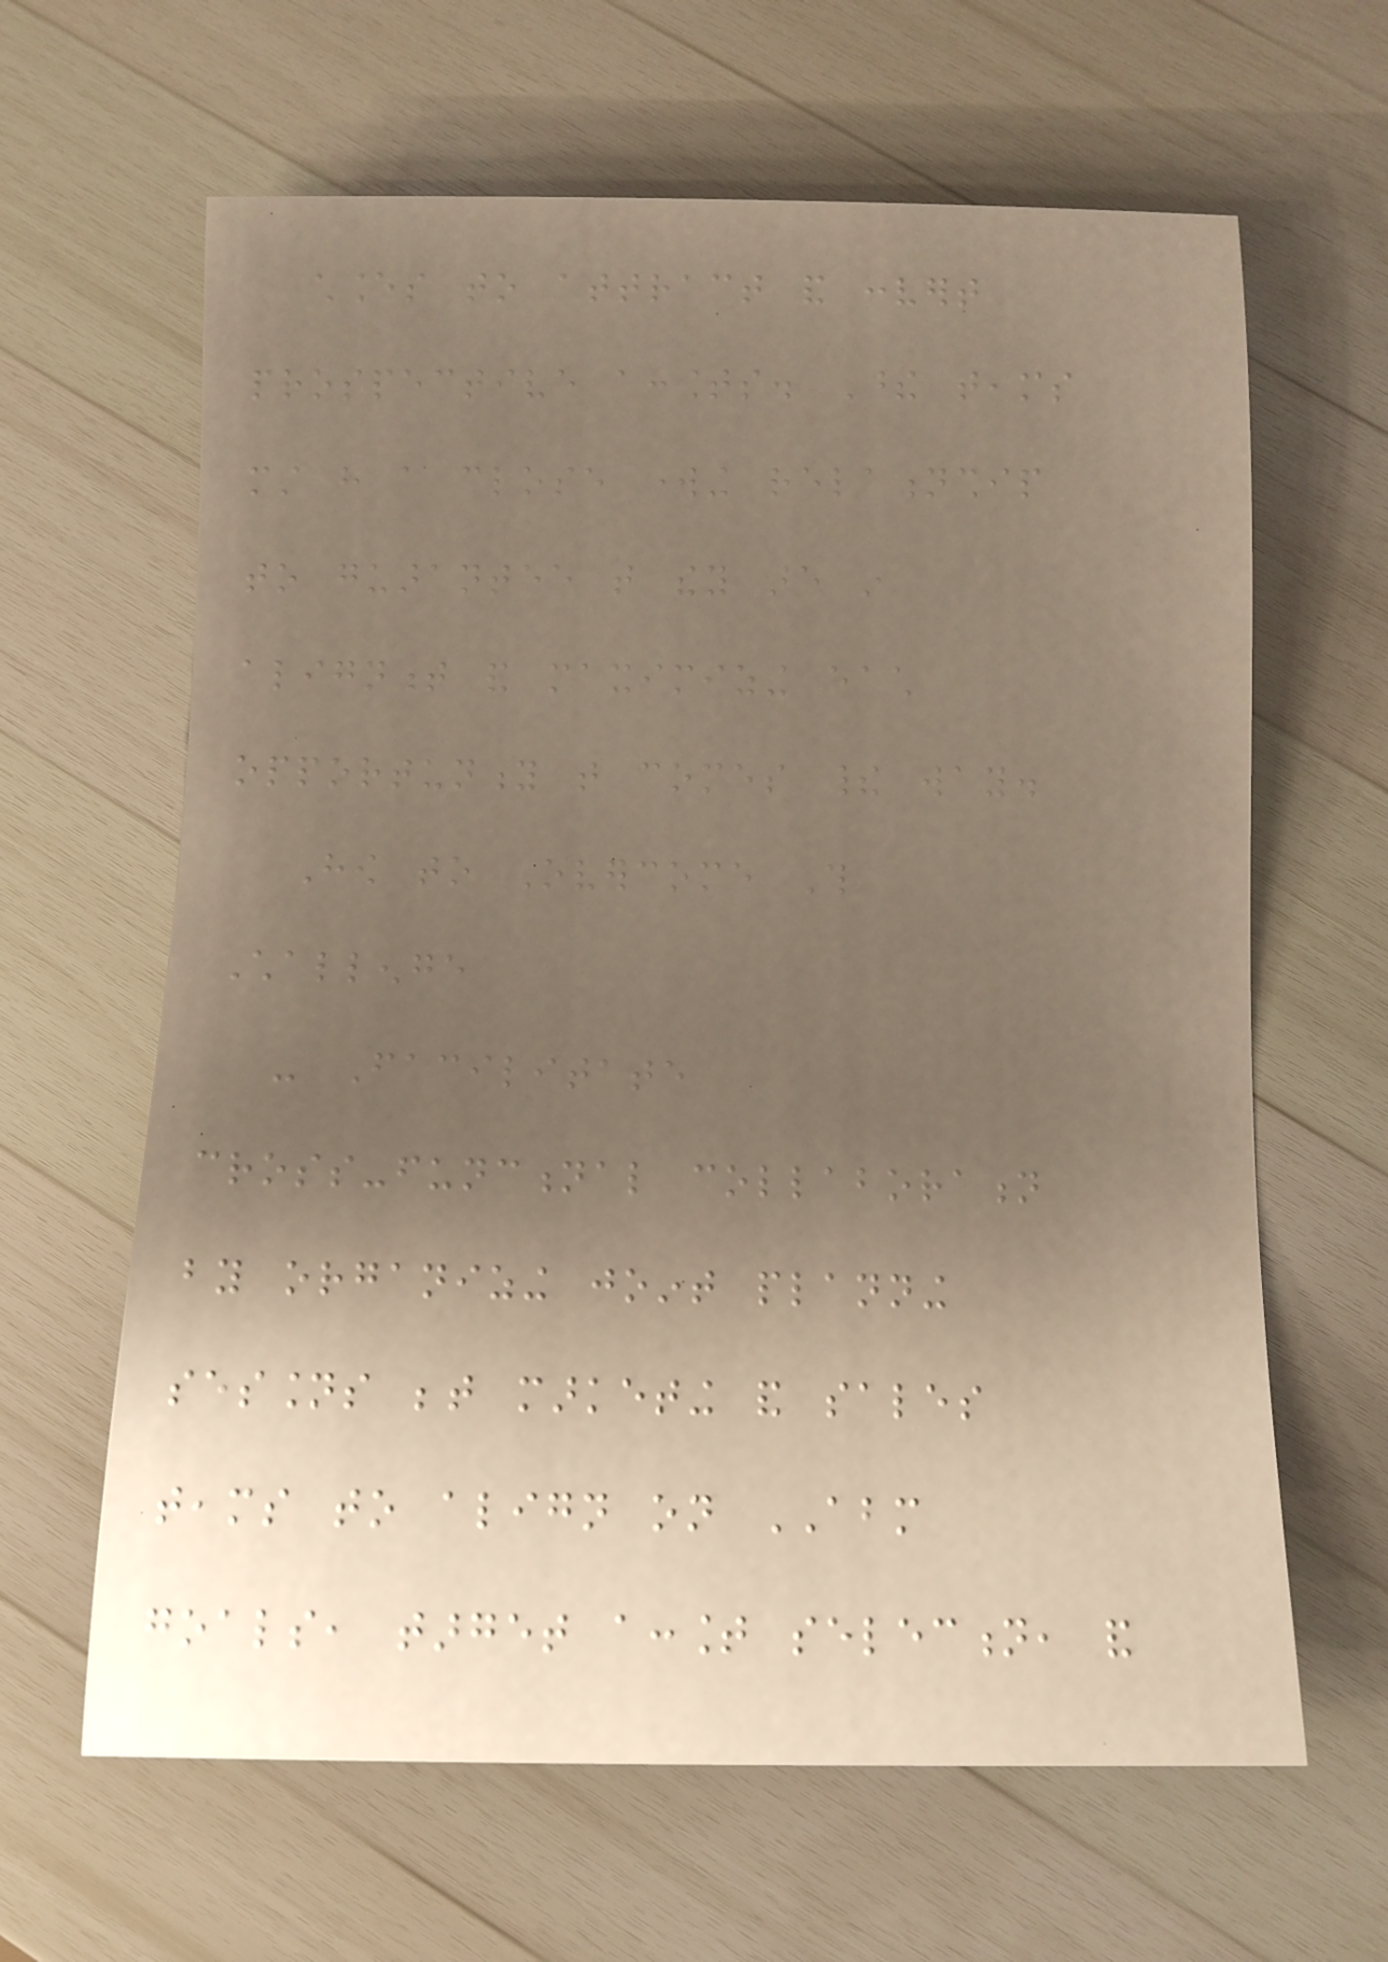chances to attract and convert
prospective accounts. These teams
must have a close working relationship
to guarantee that they are in
alignment and maximizing each
opportunity that comes their way.
How to Overcome This
Challenge
- Facilitate
cross-functional collaboration
by organizing joint planning
sessions between marketing and sales
teams to align on ABM
goals, target account selection, and
